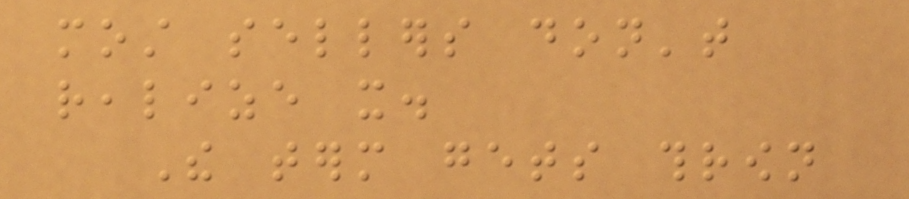most sellers don't
realize it.
The term gets thrown
